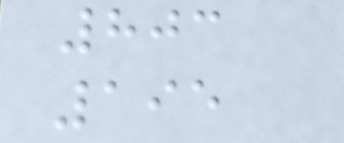803
195
